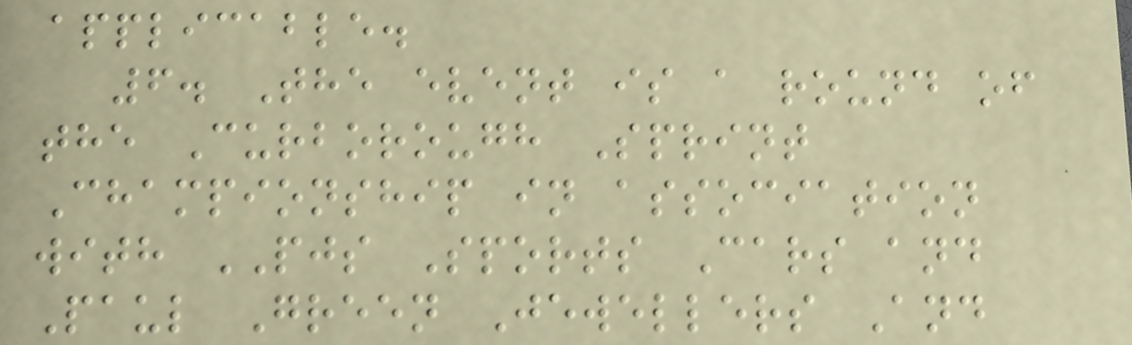applicable.
6. The event is a round of
the Curborough Sprint
Championship in association
with PJS Sports Cars and
Paul Green Jewellers And
